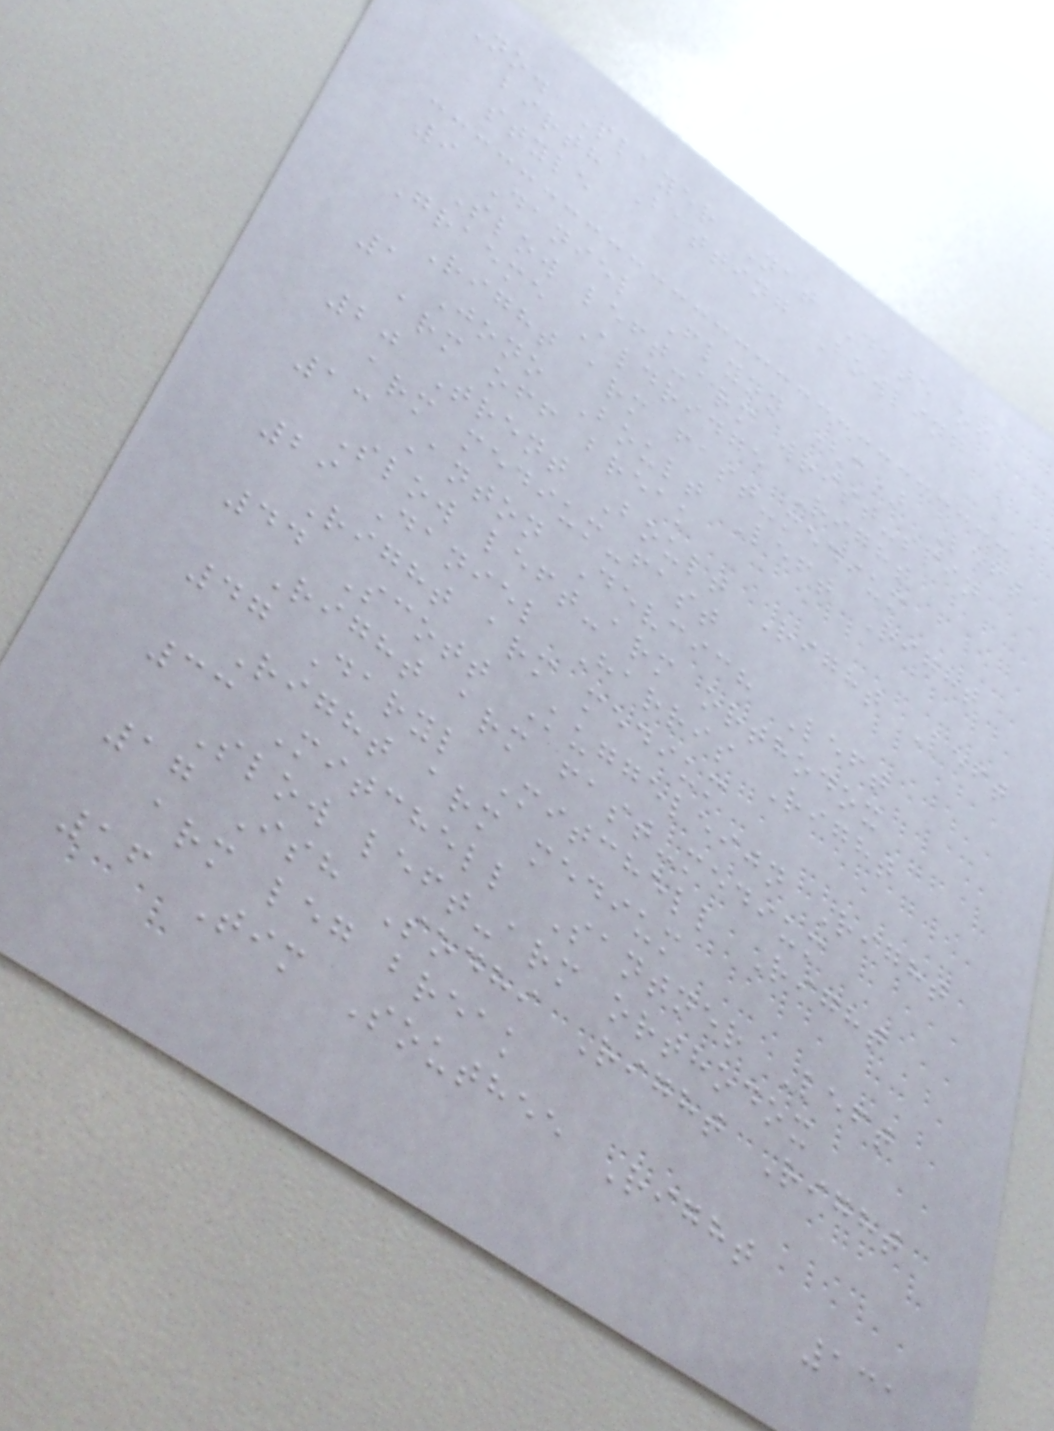No. Player Nat Date of
birth Batting Bowling
style
9 Daniel Flynn (c) Left
Slow left-arm wrist-spin
Graeme Aldridge Right
Right arm fast-medium
1 Jono Boult Left Right
arm off break
20 Trent Boult Right Left
arm medium-fast
13 Anton Devcich Left
Slow left-arm orthodox
29 Daniel Harris Right
Right arm medium
44 Scott Kuggeleijn Right
Right arm fast-medium
47 Daryl Mitchell Right
Right arm medium
33 Mitchell Santner Left
Slow left-arm orthodox
17 Ish Sodhi Right Right
arm leg break
16 Tim Southee Right
131
